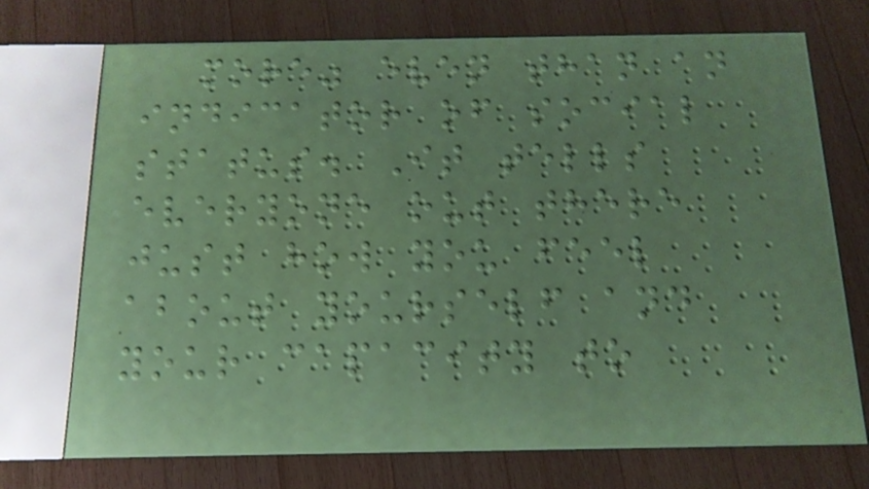more" even than an
indicator of social
status. It tells
everyone out there
just how you feel
about yourself and
your capacity to
